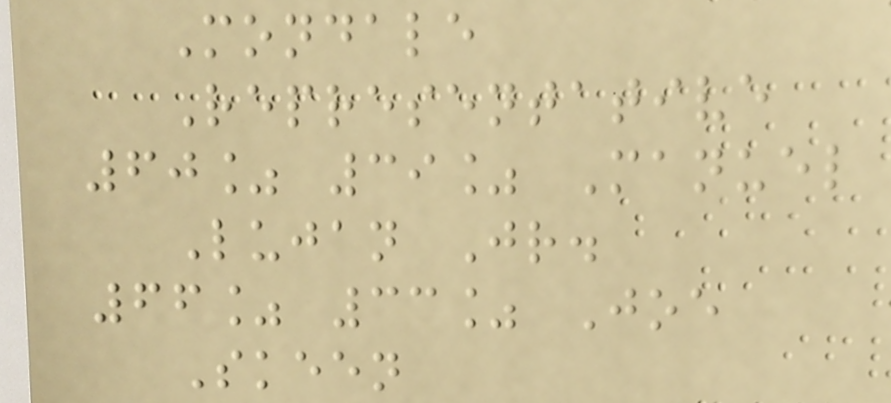Mondale
Representative
60% 39% Manuel
Lujan Jr.
66% 33% Joe
Skeen
